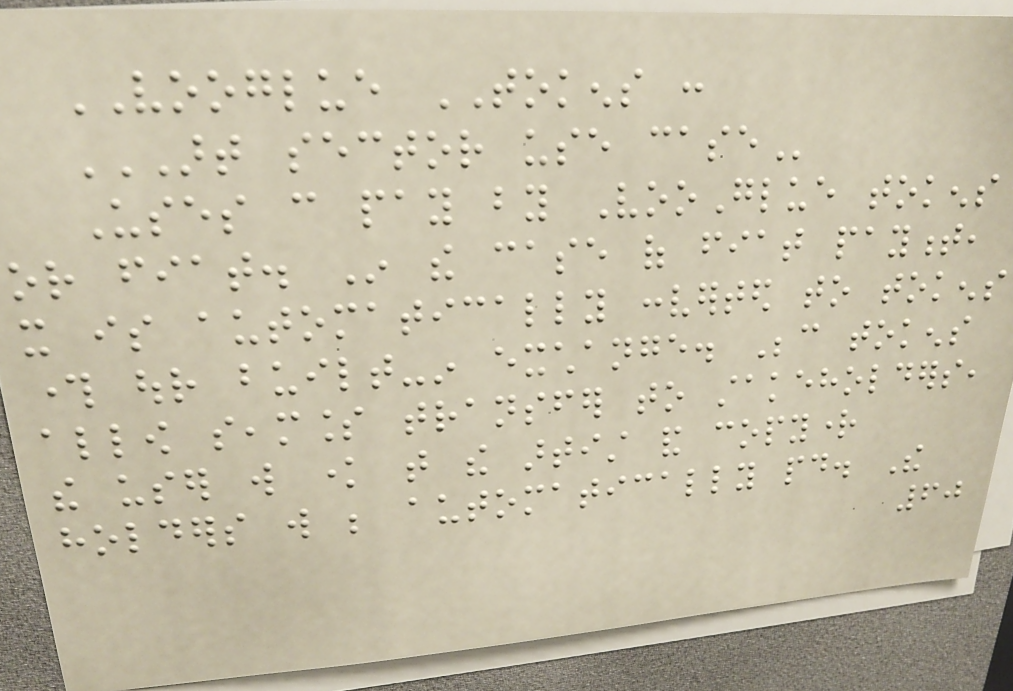VOOGLUE TOKENS :
ART SECTOR USE CASE
Uses can pay by VooGlue tokens
or fiat. In the case of fiat payment,
it is automatically converted to tokens
through our built-in exchange. Because tokens
allow seamless transfer to stakeholders,
the user will know that the artist and copyright
holders will be automatically paid. The
60
